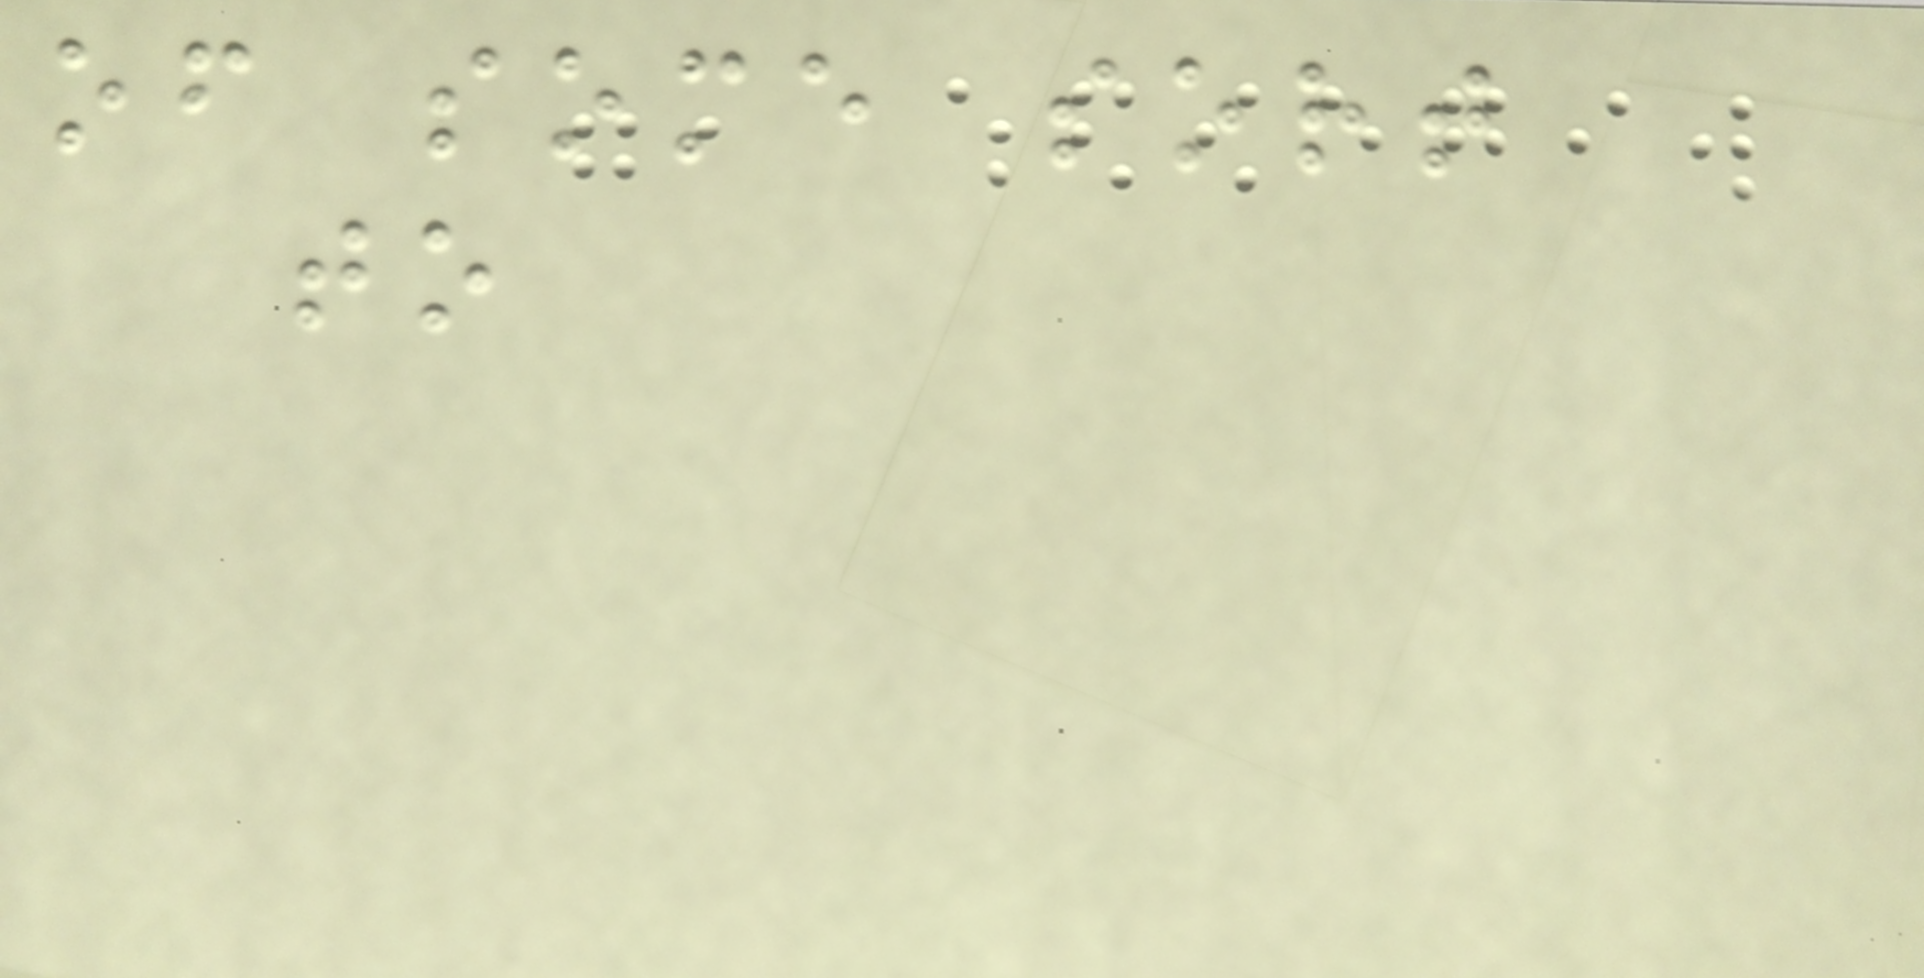of some sort
to
